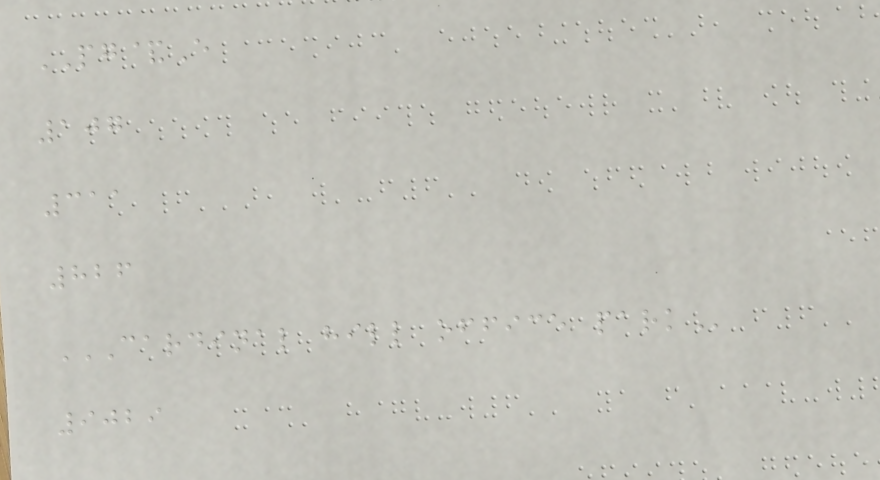PG&E
107
311
826
CARDINAL HILL OFFICE PARK
9029
